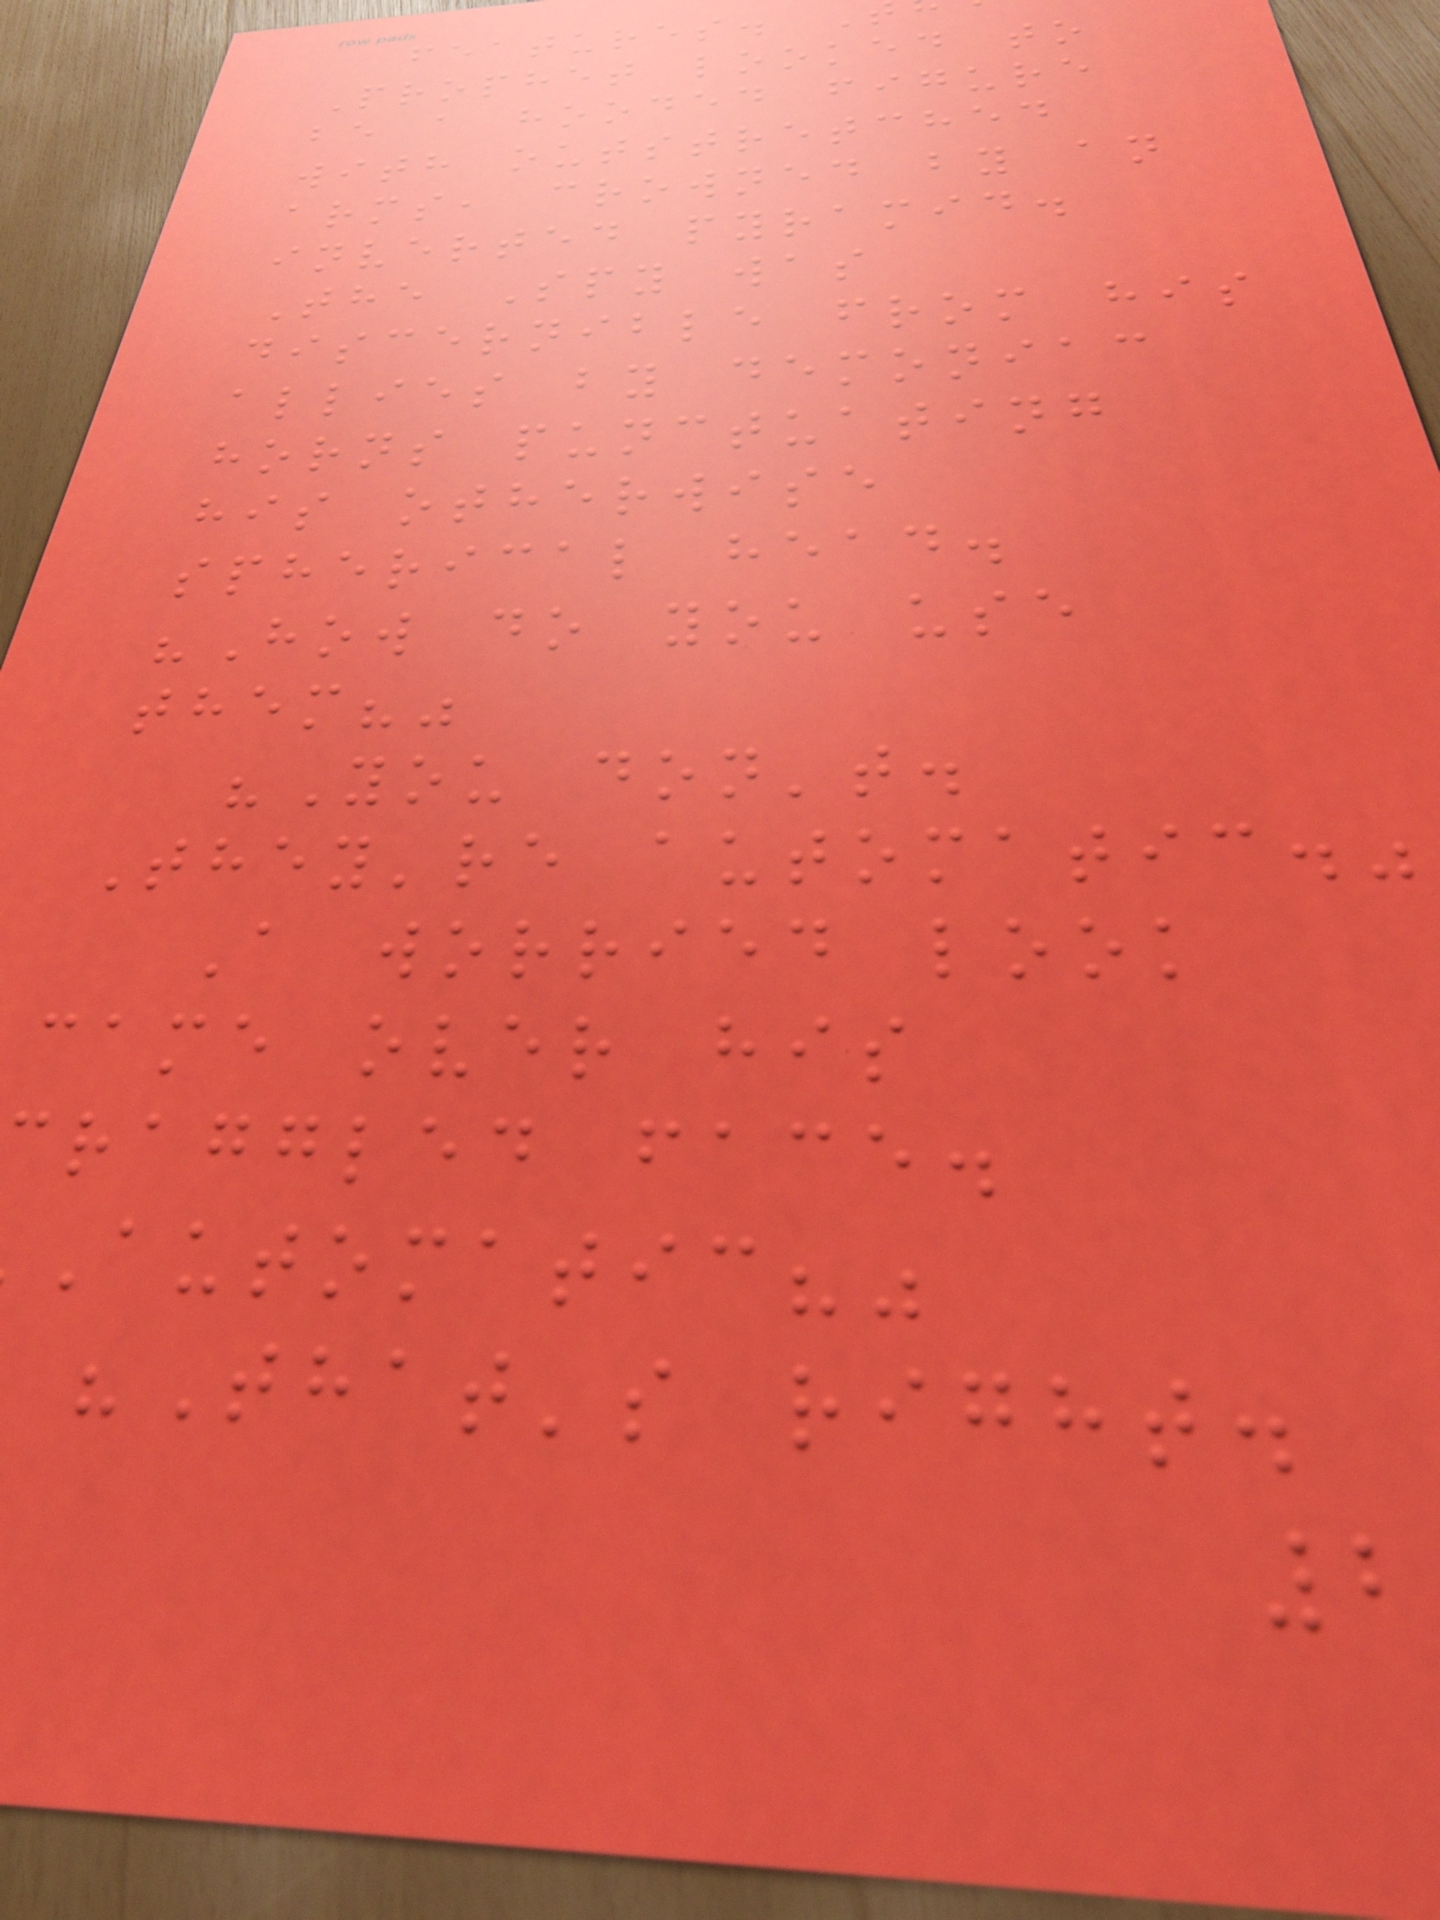features.
Prophet looked to
be a hooded figure
with outstretched
arms, crowned by an
inverted pyramid.
The Spy was
discernible from his
allies by demoniac
horns punctuating
his otherwise
spherical head.
"How do you use
them?"
"You don't.
They're automatic."
A worried look
came over his
raggled face.
Automatic?"
"That's right.
